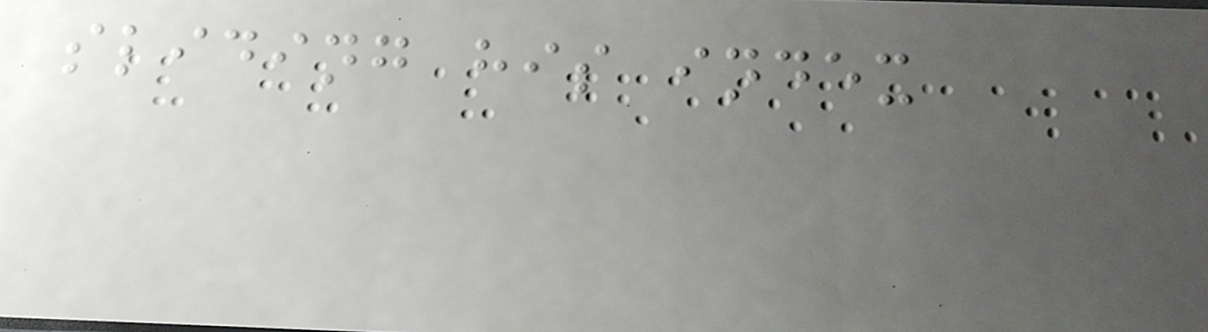sliding his index
